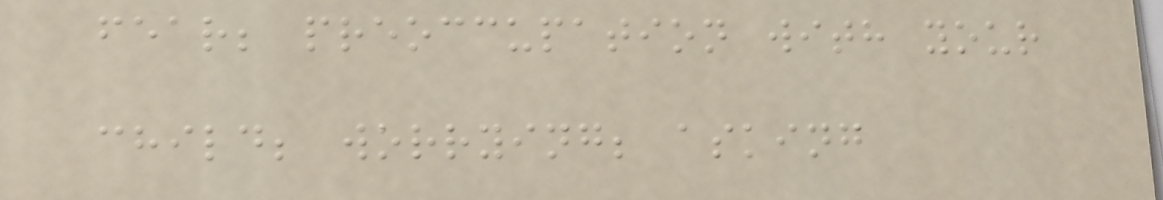fear; preoccupation with your
child; worrying; asking
